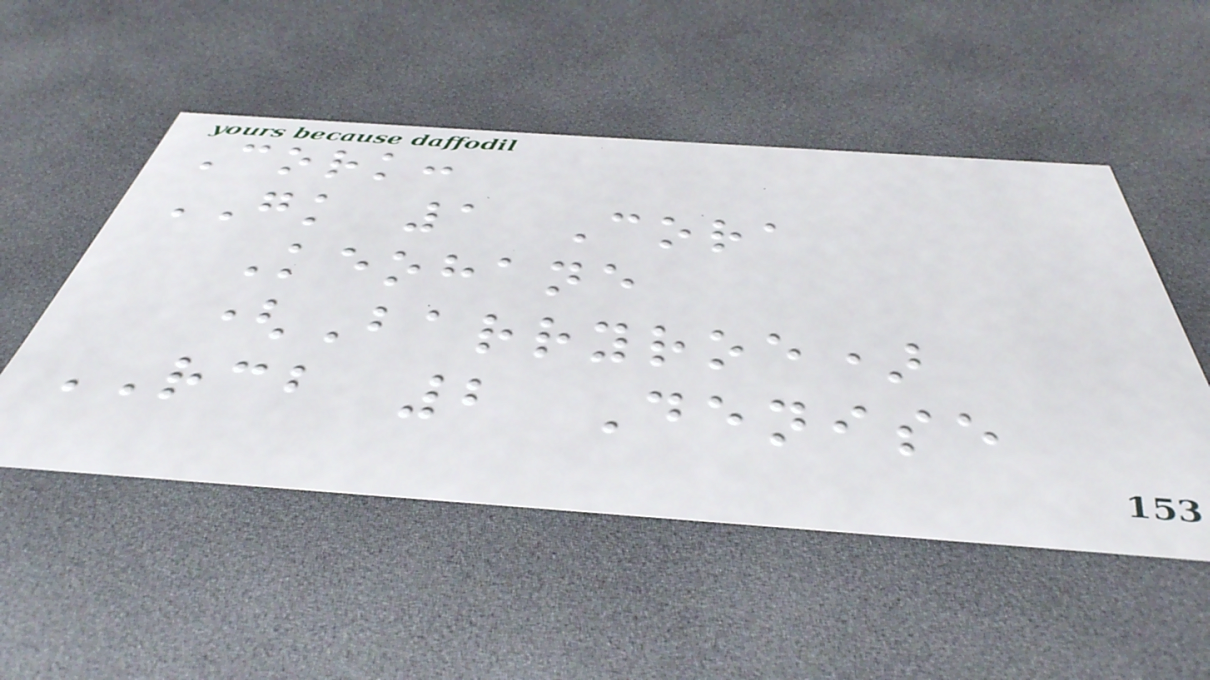Cork:
GK 1 Cora
Keohane
(Barryroe)
RCB 2 Denise
